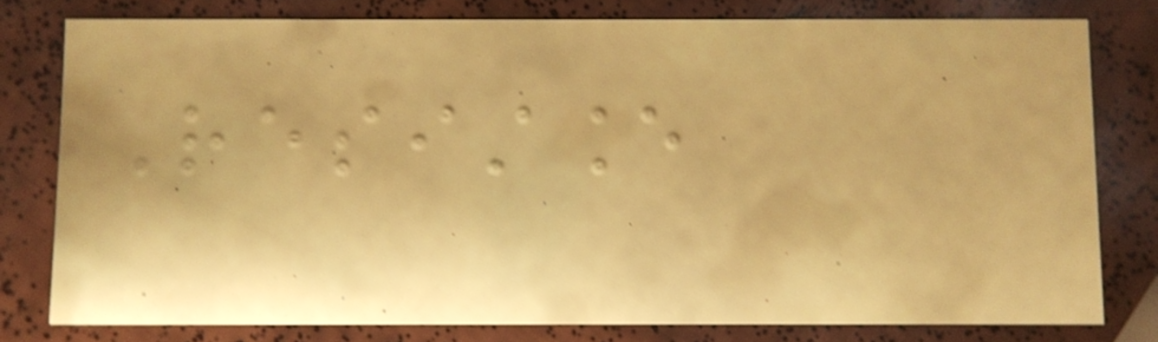Resistance
